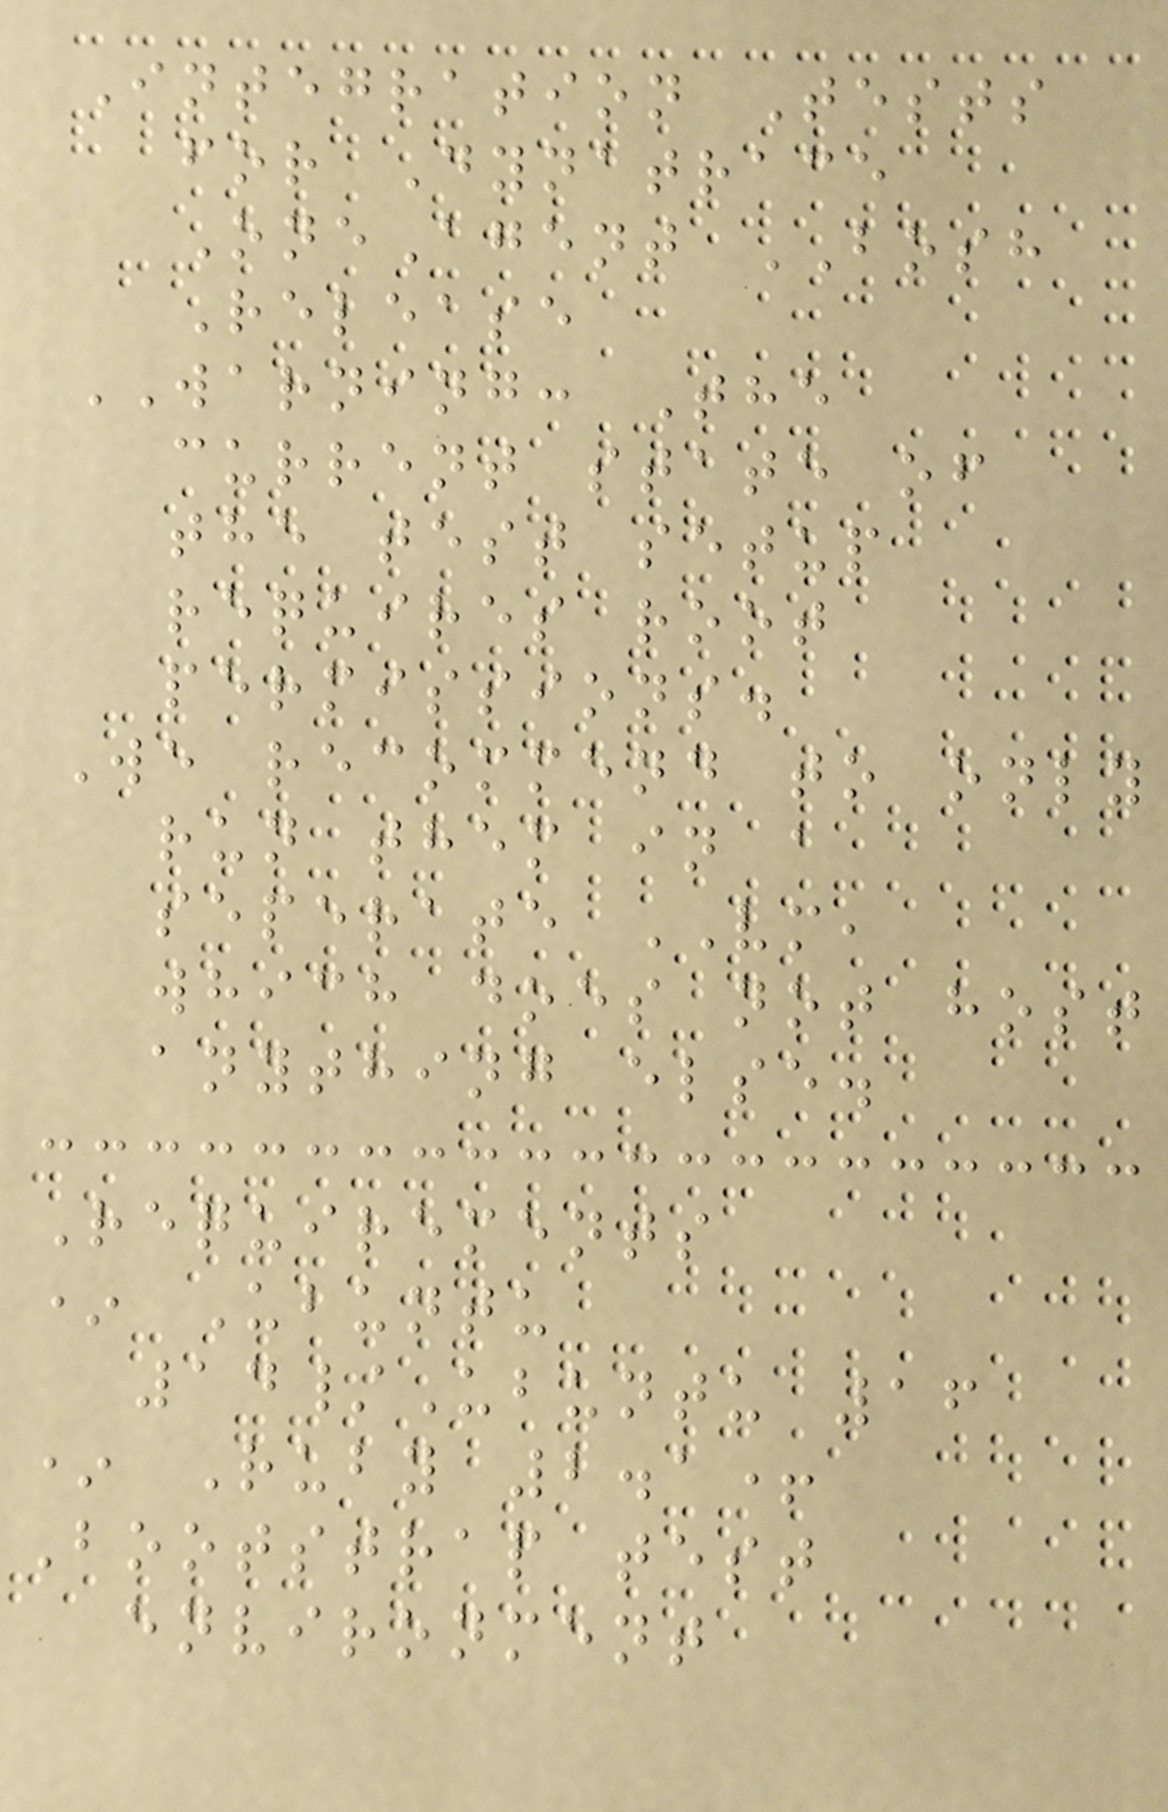Integration Tests
for Dynatrace
OneAgent BOSH
Release
WARNING: The
current state of
the test setup
requires root
permissions.
We recommend to only
run them in a
seperate VM,
which does not host
anything else.
Requirements
* Ubuntu
14/Ubuntu 16
* Ruby 2.1+
Bootstrap test
environment
